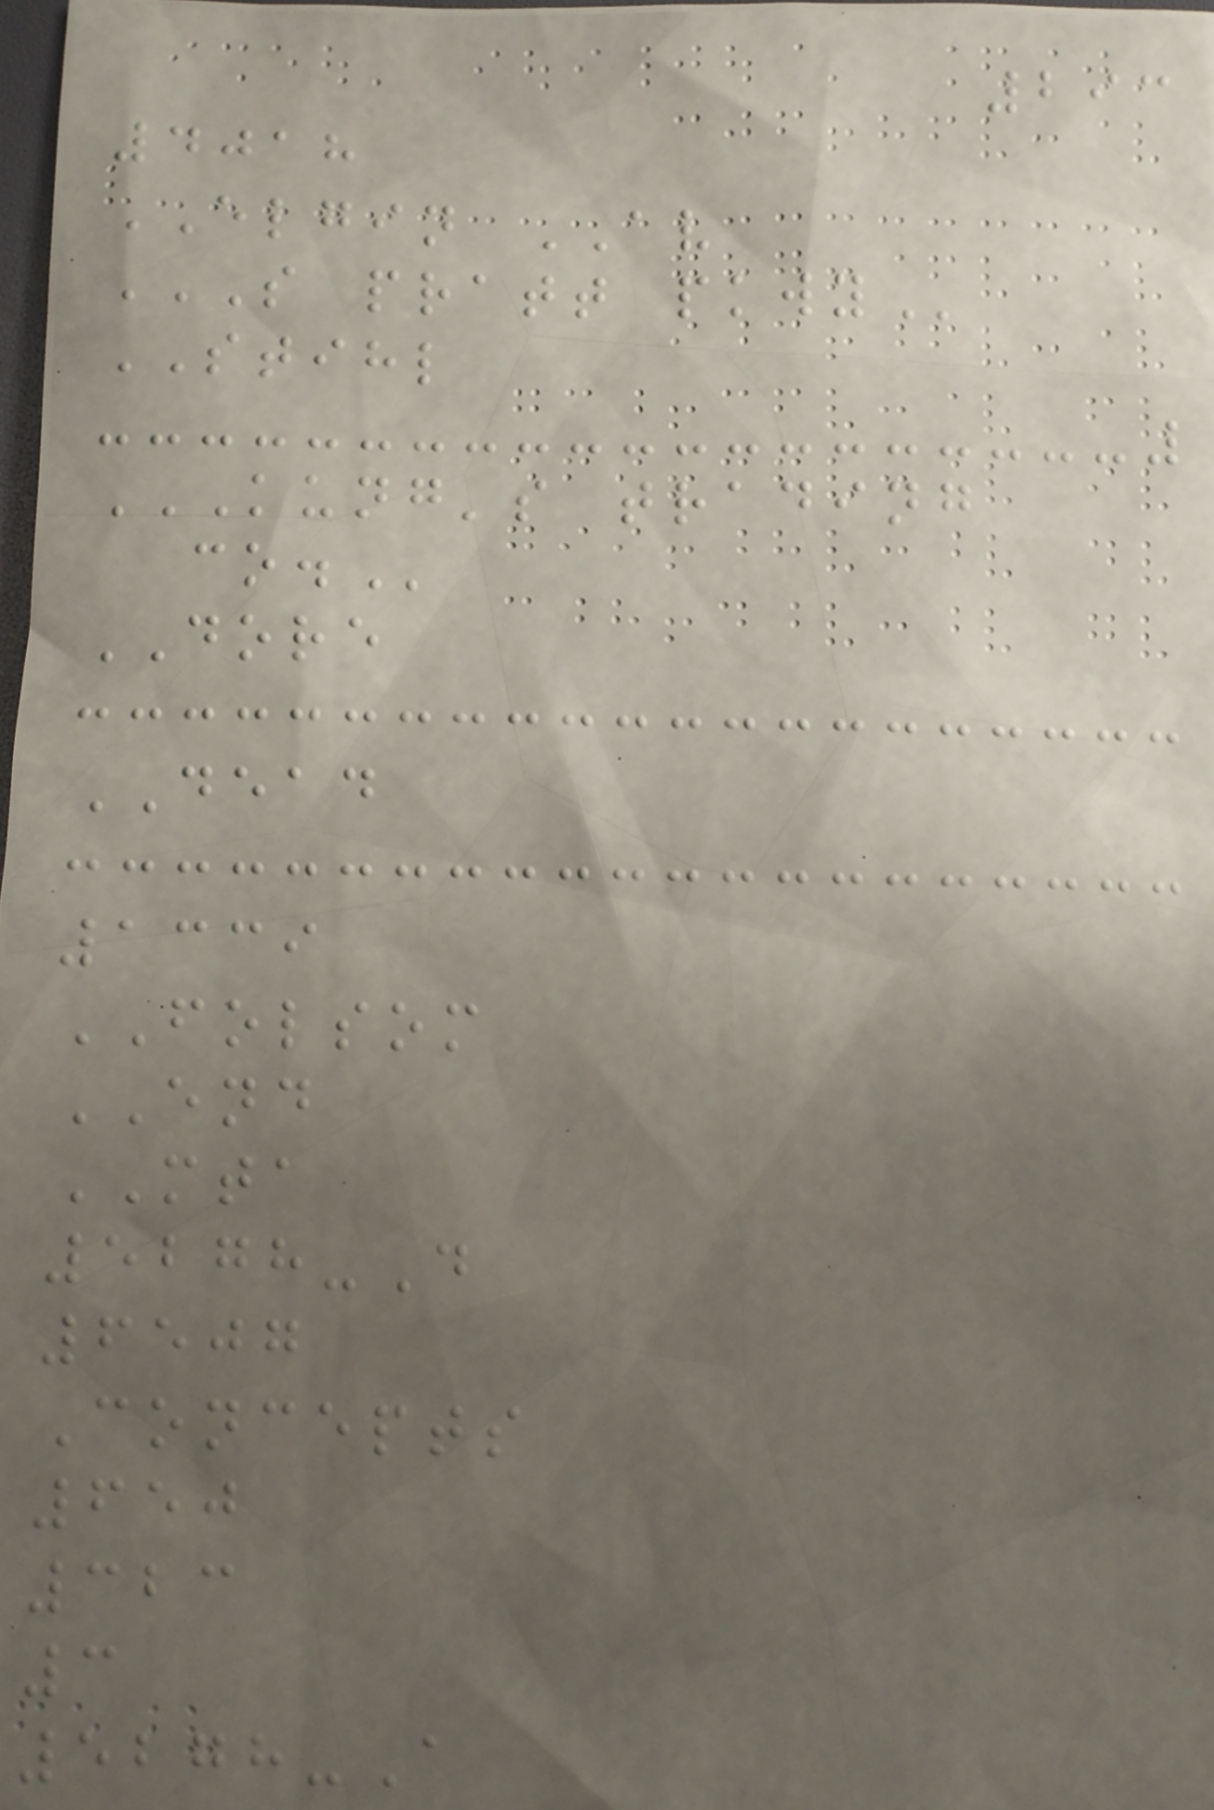293
4018
ELGIN AV
S PRATT PKWY
STIHL
KUNG'S TRADING
CO.
DORE
DEAD
1339
FOLSOM
END
MTA
5278-D
6507
Concepts
650
323
3
5278-A
